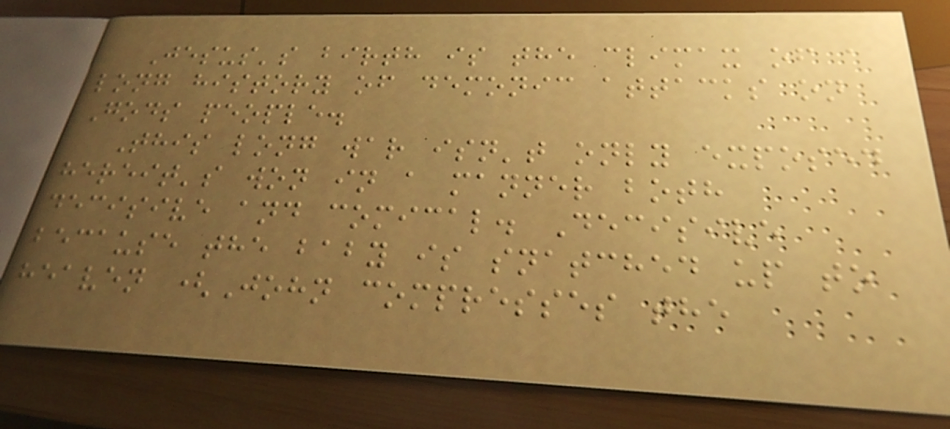Jesus's birth is the climax of a
long history of demonic attacks on
Gods people.
This long war isn't only exposed
hereit's won in a manner both
decisive and comical. Decisive
because the baby is snatched up to
heaven (John compresses the
